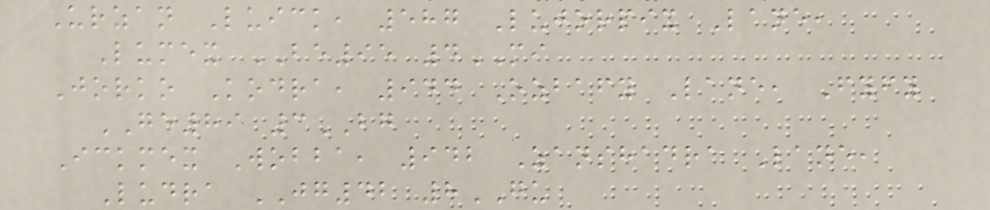Urzan Luick, 587 Lujorpix Lane,
Lumex BE95 4MI
Jorko Kodra, 944 Ozbafy Lane, Fyfy
GE89 3BG
Ickmex Wobba, 942 Zanshadra Lane,
Ludra JG42 8GU
